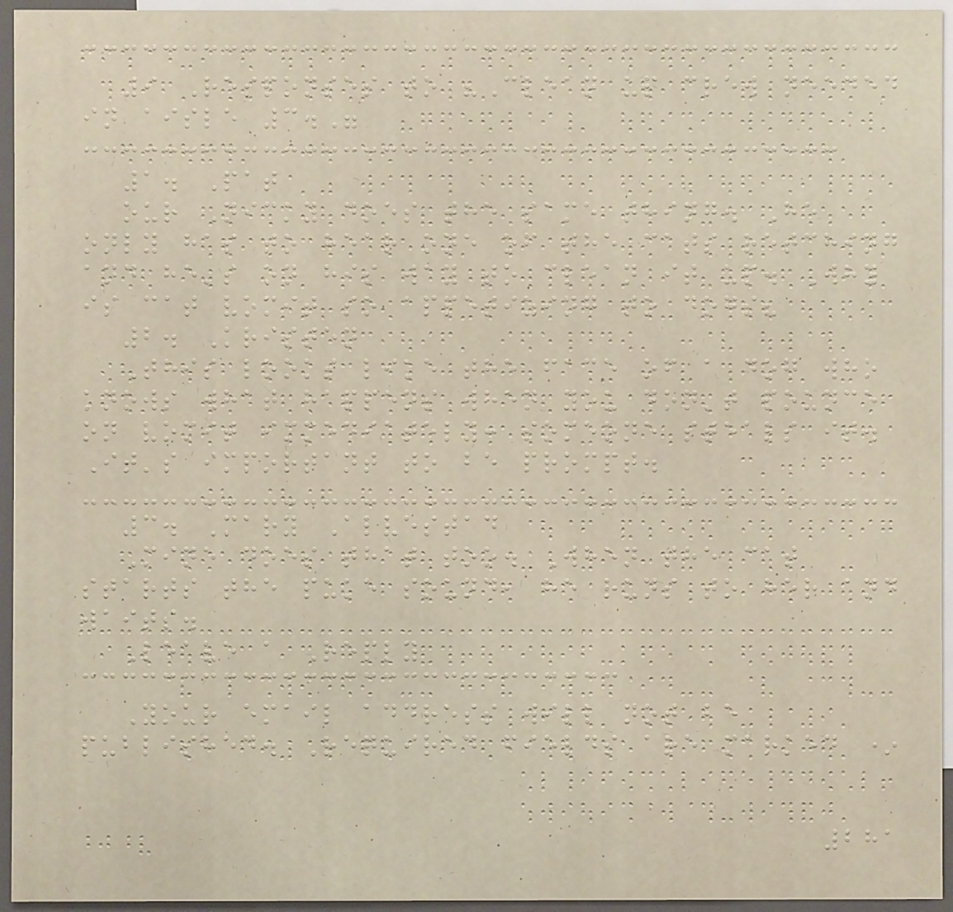9 Responses to "Clean up crew needed
in aisle 3."
1. Pat
our Nicky does the same thing. He
only has to hear one of the cats retching
and he's on his way to clean it up. Why
is cat vomit so appetizing to dogs?
2. Kristen
This looks like the face of a dog who
knows what happens when you don't pounce
on vomit immediately: someone steals it.
It's important to be prompt.
3. Mary Alvestad
Mine does that too. When the cat
starts the puke sound, he runs to her and
waits.
Leave a Reply
Your email address will not be
published. Required fields are marked *
281
